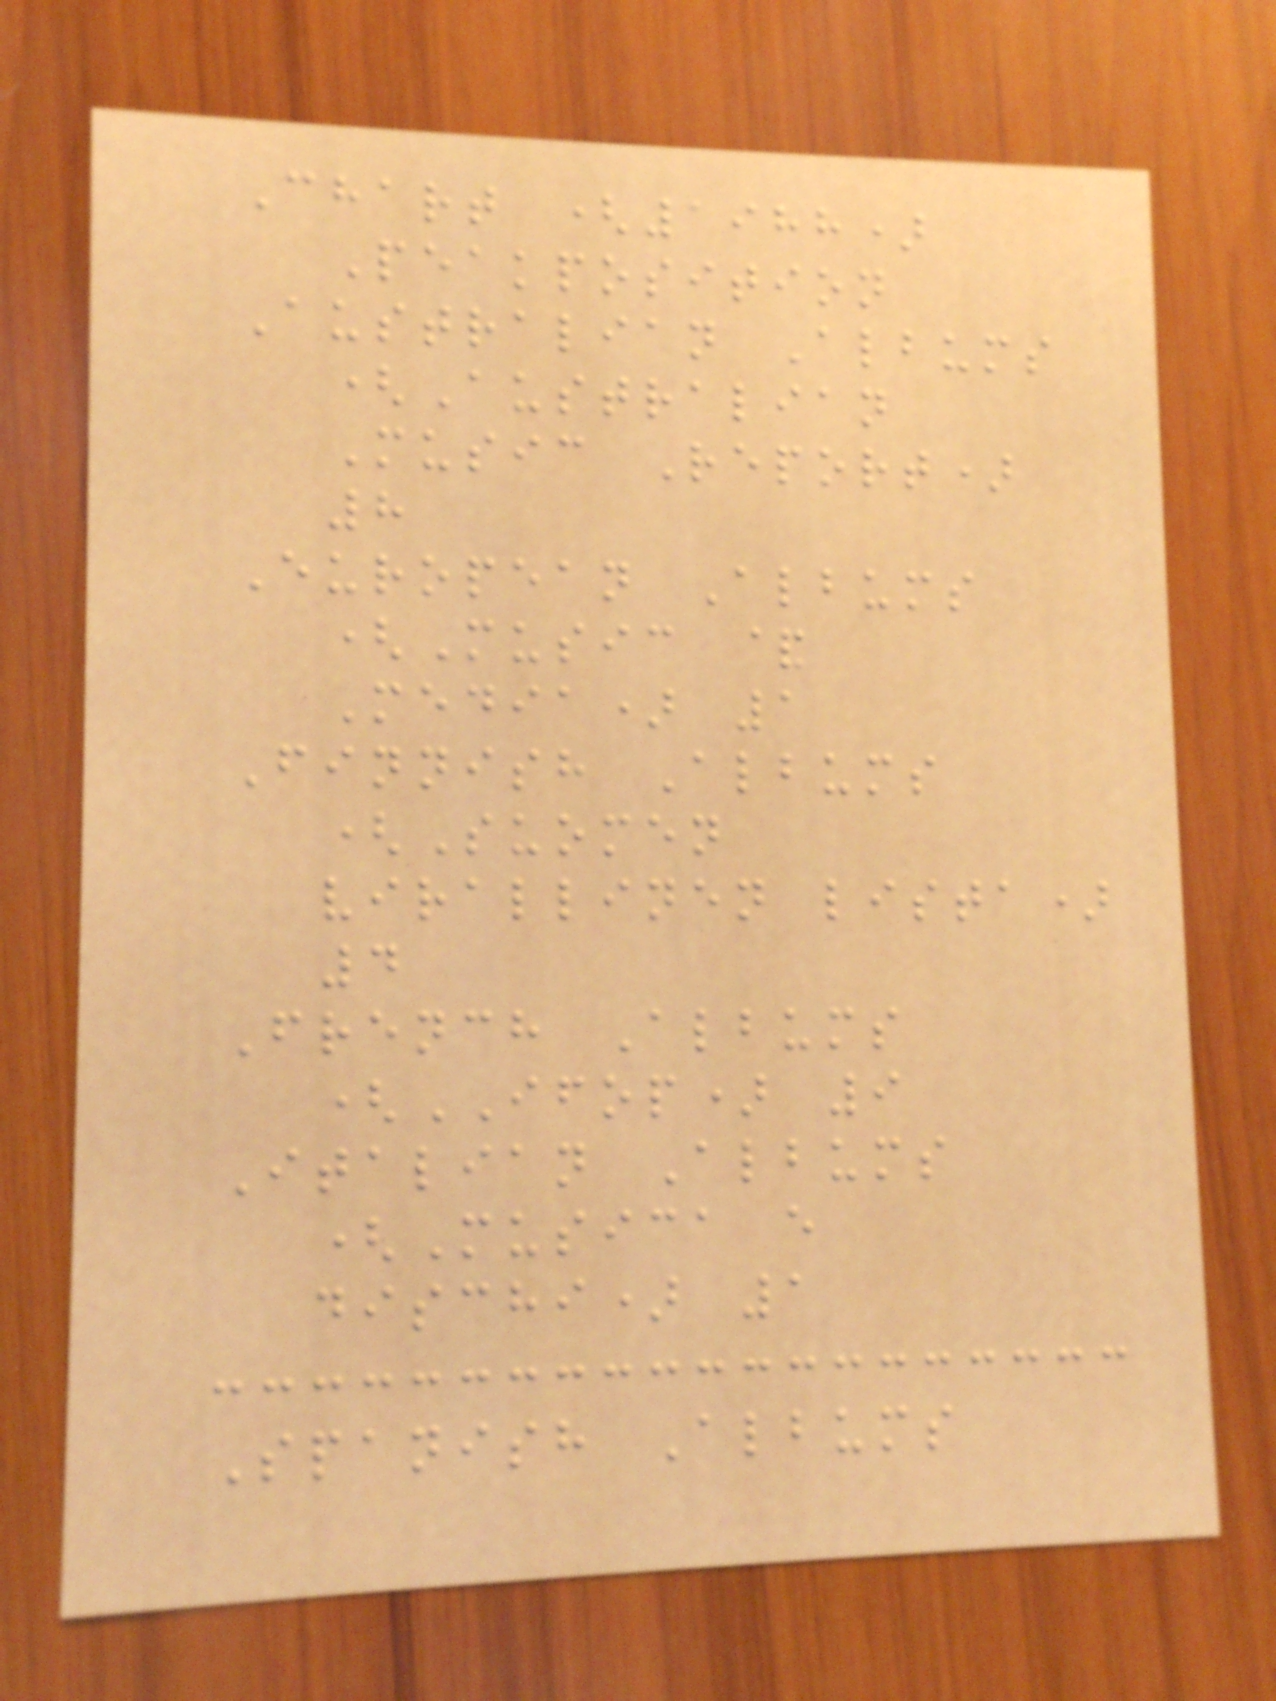Chart (1988)
Peakposition
Australian Albums
(Australian
Music Report)
8
European Albums
(Music &
Media) 1
Finnish Albums
(Suomen
virallinen lista)
4
French Albums
(IFOP) 9
Italian Albums
(Musica e
dischi) 1
Spanish Albums
